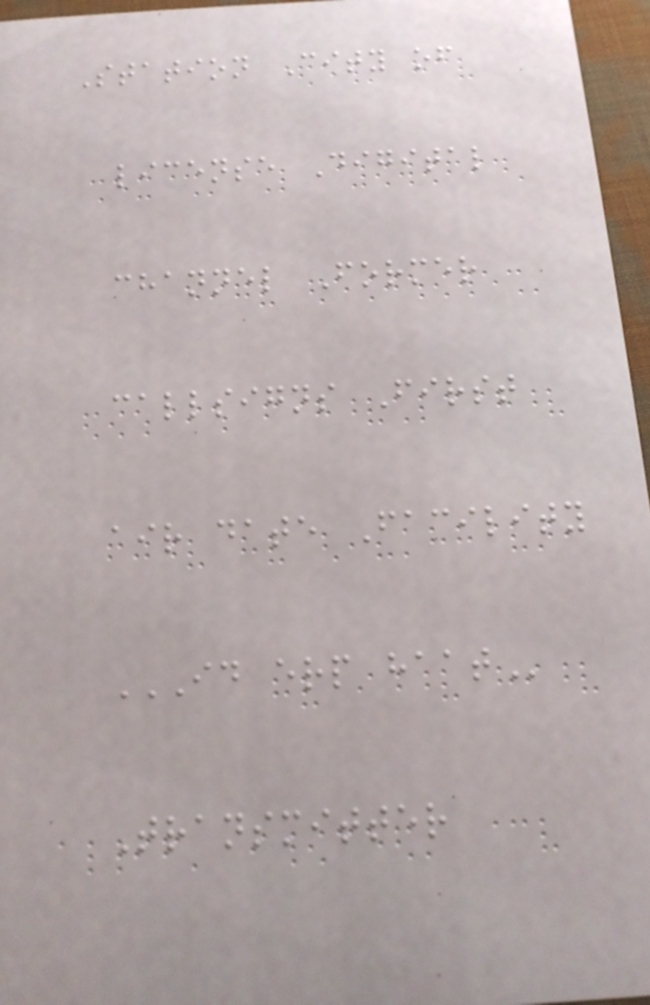Station City of
license Digital
channel Former
callsigns First
air date Facility
ID ERP HAAT
Transmitter
